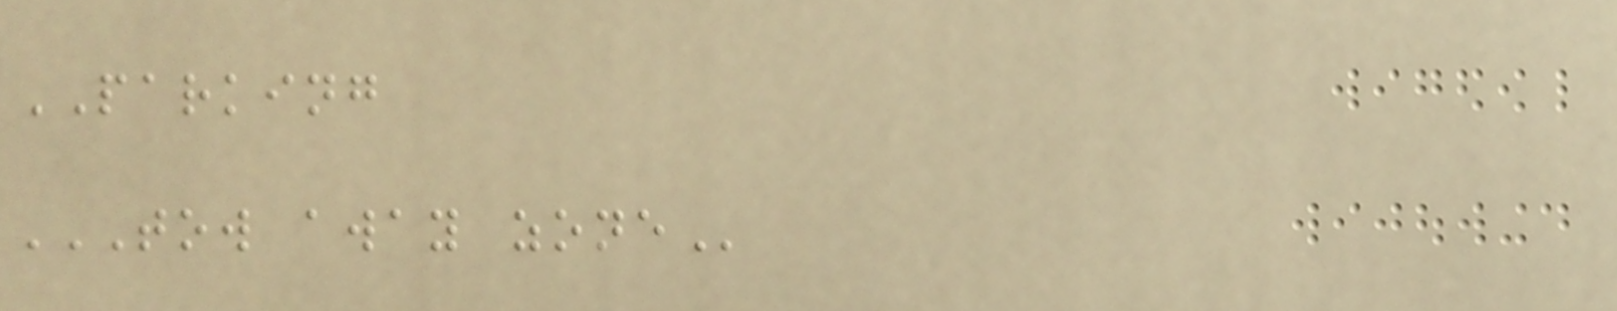PARKING
TOW AWAY ZONE
